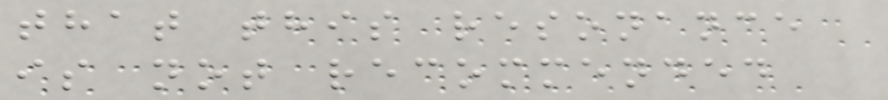that this resonance
is not recommended
